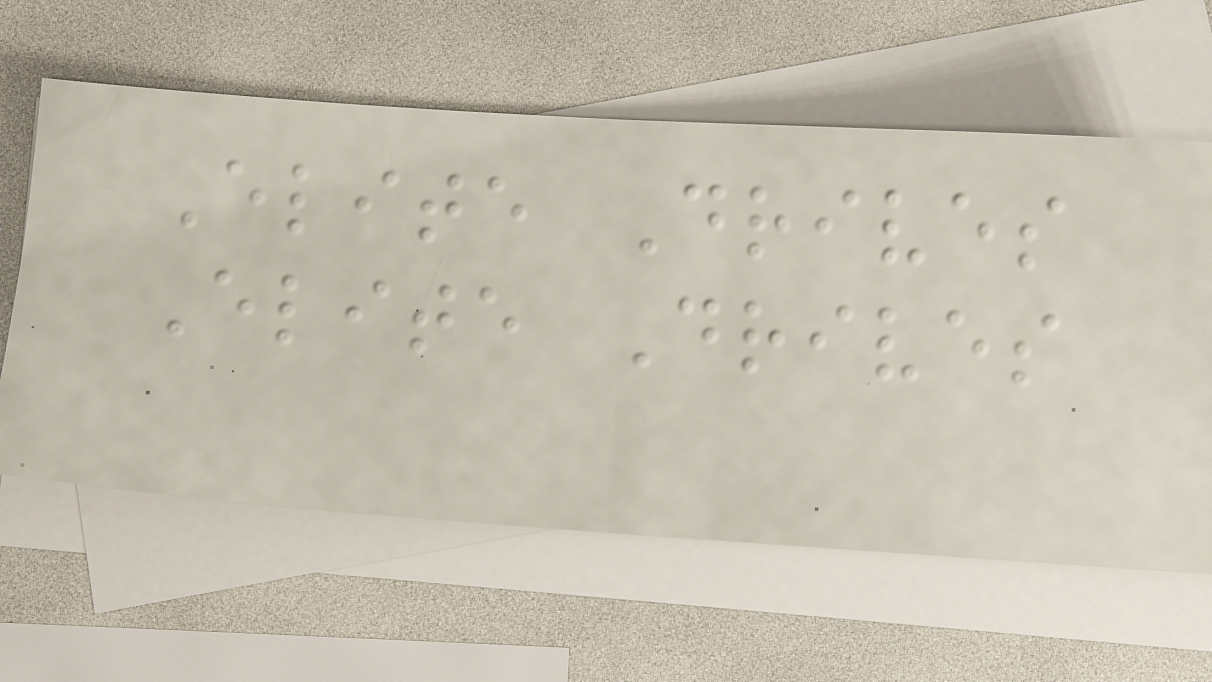Elite Drives
Elite Drives
